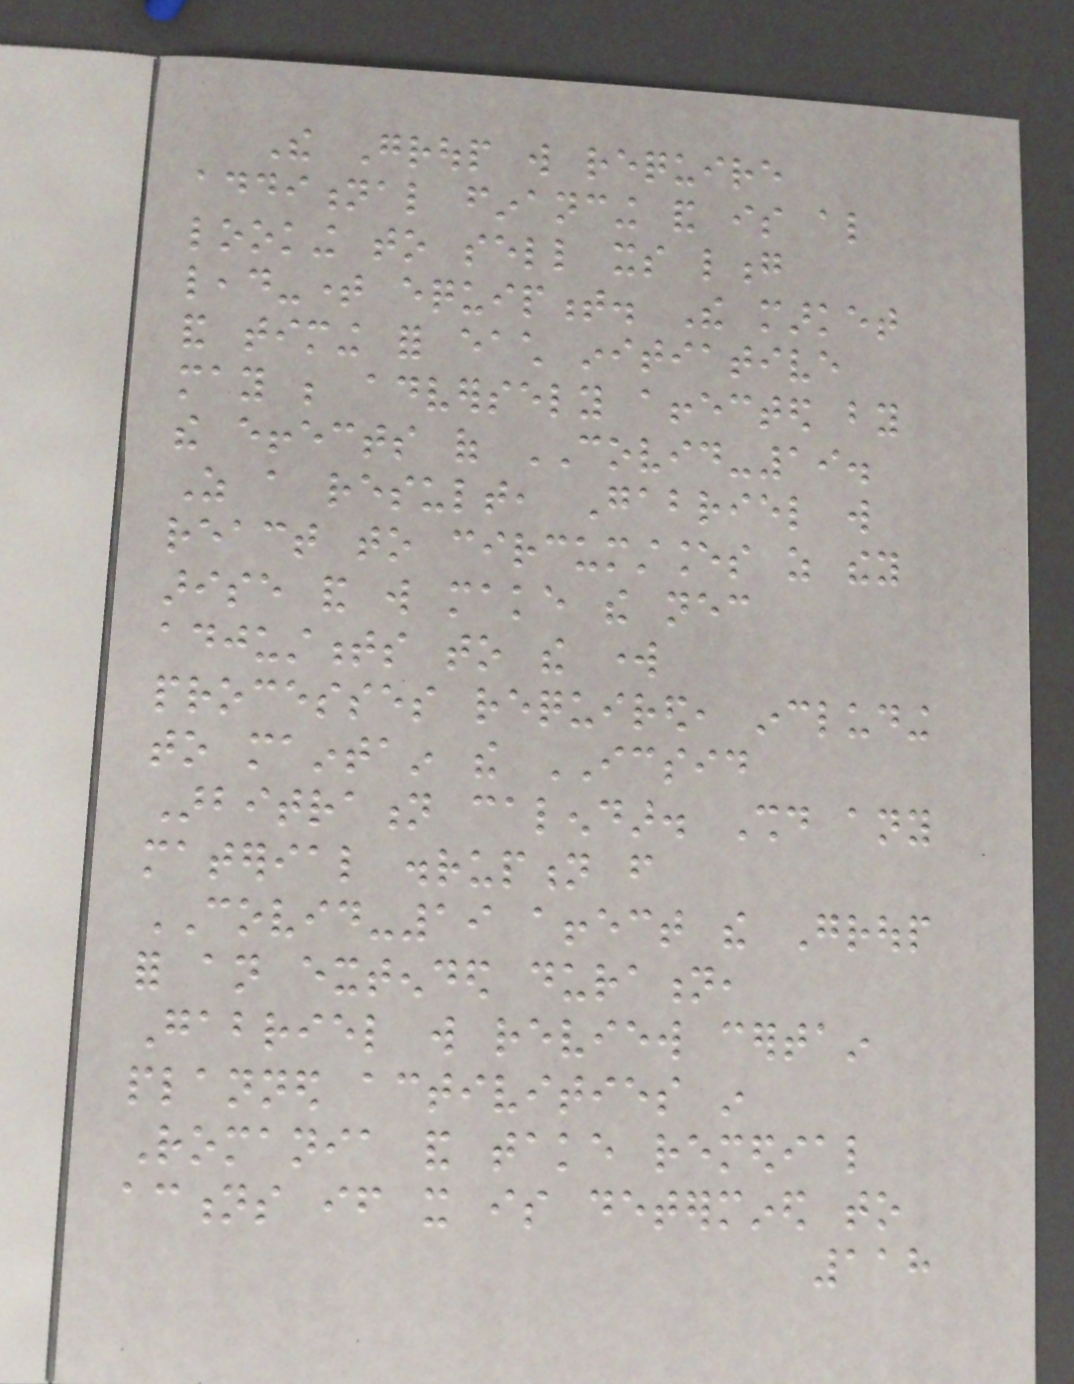The Group will require
additional financing and is also
looking to sell its long
lead-time equipment. The market
and timing for each initiative
may be adversely affected by
the effects of COVID-19.
As a result, Gabriel will
react to circumstances as they
arise and will make the necessary
adjustments to the work
processes required, including
to maintain the ICSID
Arbitration calendar. Should any
material disruption from
COVID-19 affect the Group
for an extended duration,
Gabriel will review certain
planned activities in
Romania and take remedial
actions if it is determined to
118
